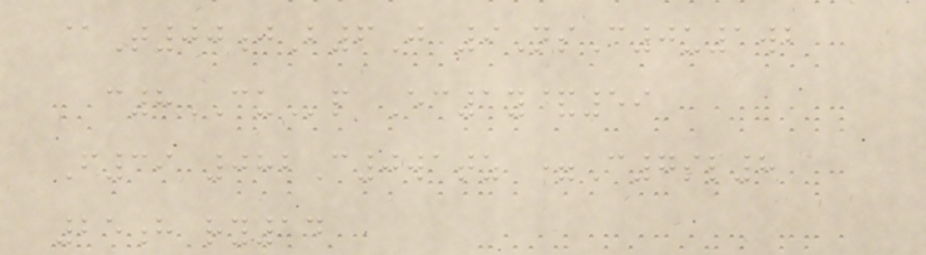@T00jB6J 9NsC0u1wb
c8CUp Ec1y&59
F39 082C0watz =C7sl8
25h ry14
